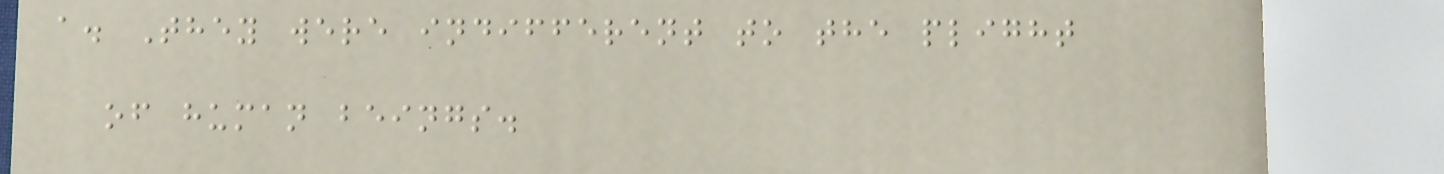a. They were indifferent to the plight
of human beings.
